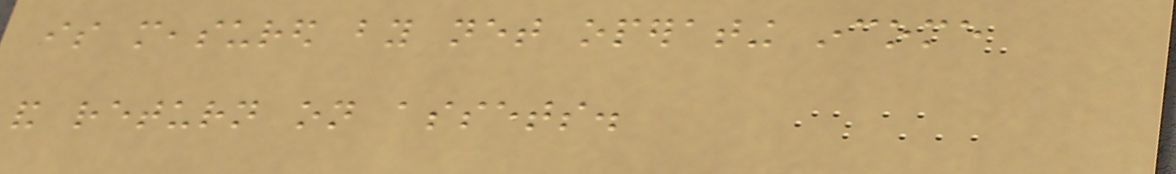is measured by net operating income
and return on assets.
